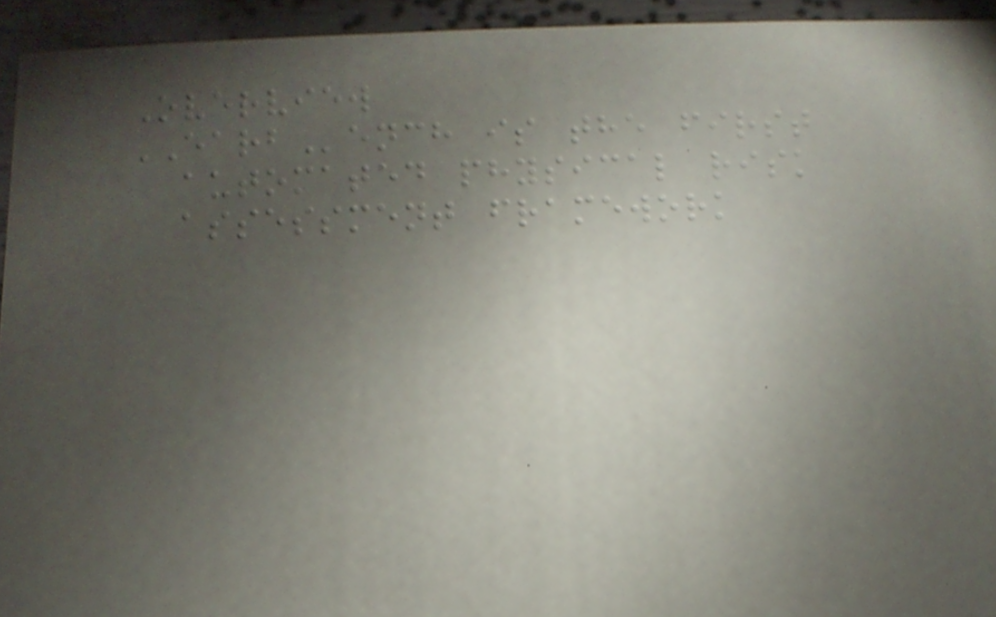Overview
EARBench is the first
automated physical risk
assessment framework
